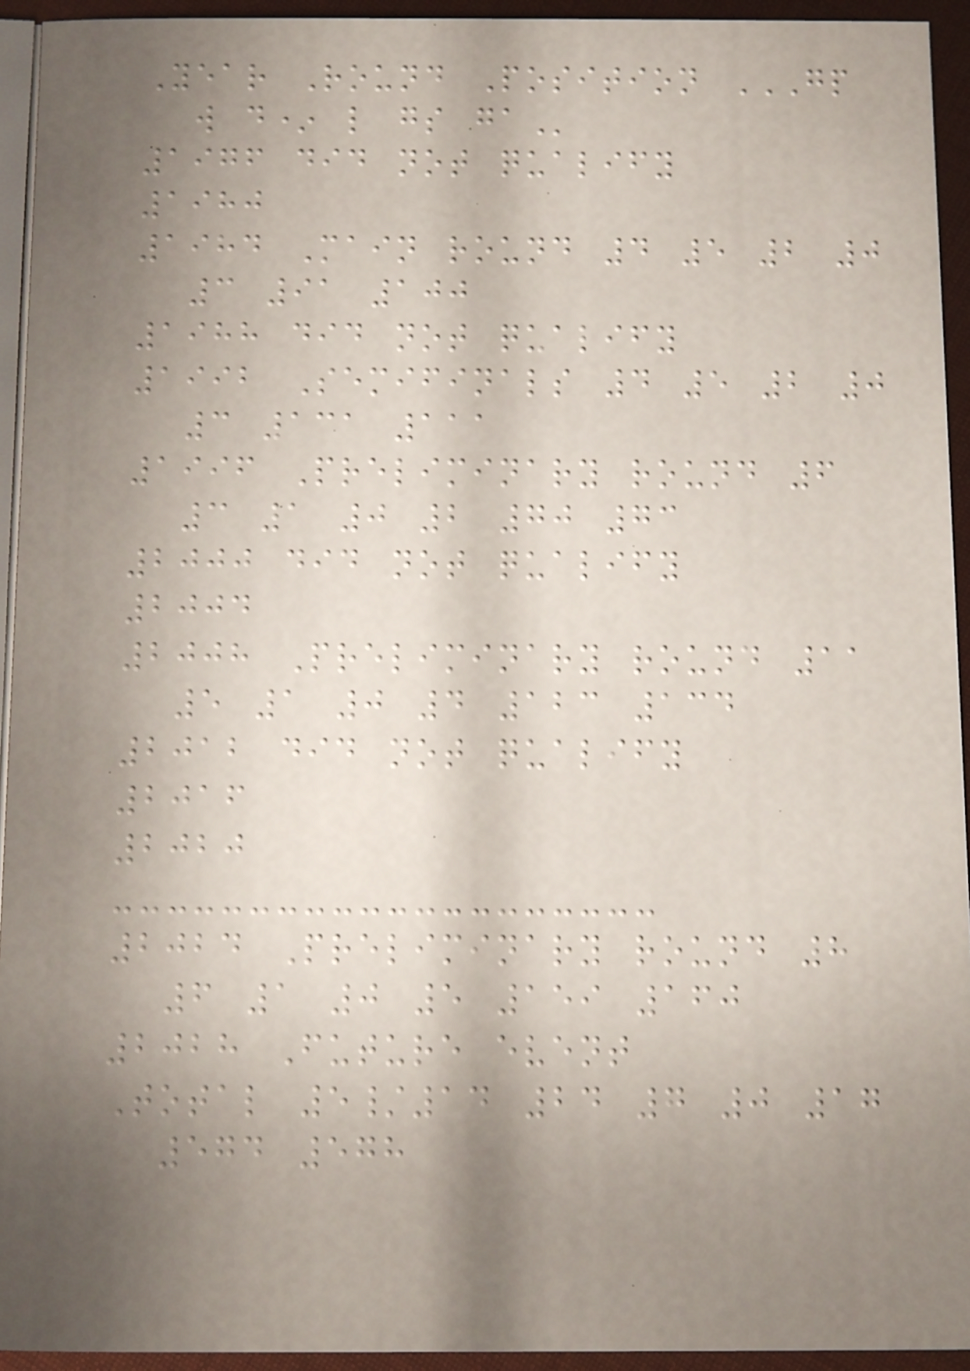Year Round Position GP
W D* L GS GA
1976 did not qualify
1980
1984 Main round 4 5 2 0
3 91 100
1988 did not qualify
1992 Semifinals 4 5 2 0
3 131 111
1996 Preliminary round 6
3 1 0 2 70 73
2000 did not qualify
2004
2008 Preliminary round 11
5 1 0 4 123 134
2012 did not qualify
2016
2020
2024 Preliminary round 8
6 1 0 5 159 160
2028 Future event
Total 5/14 24 7 0 17
574 578
